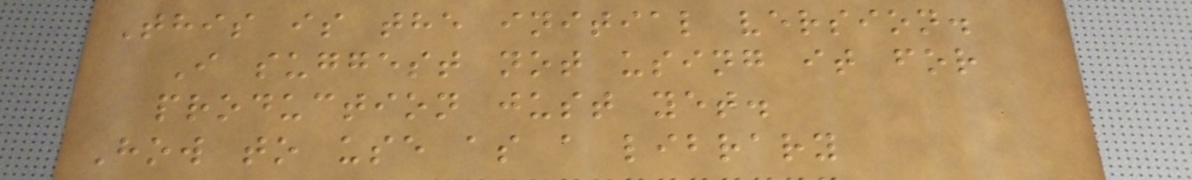This is the initial version.
I suggest not using it for
production just yet.
How to use as a library
